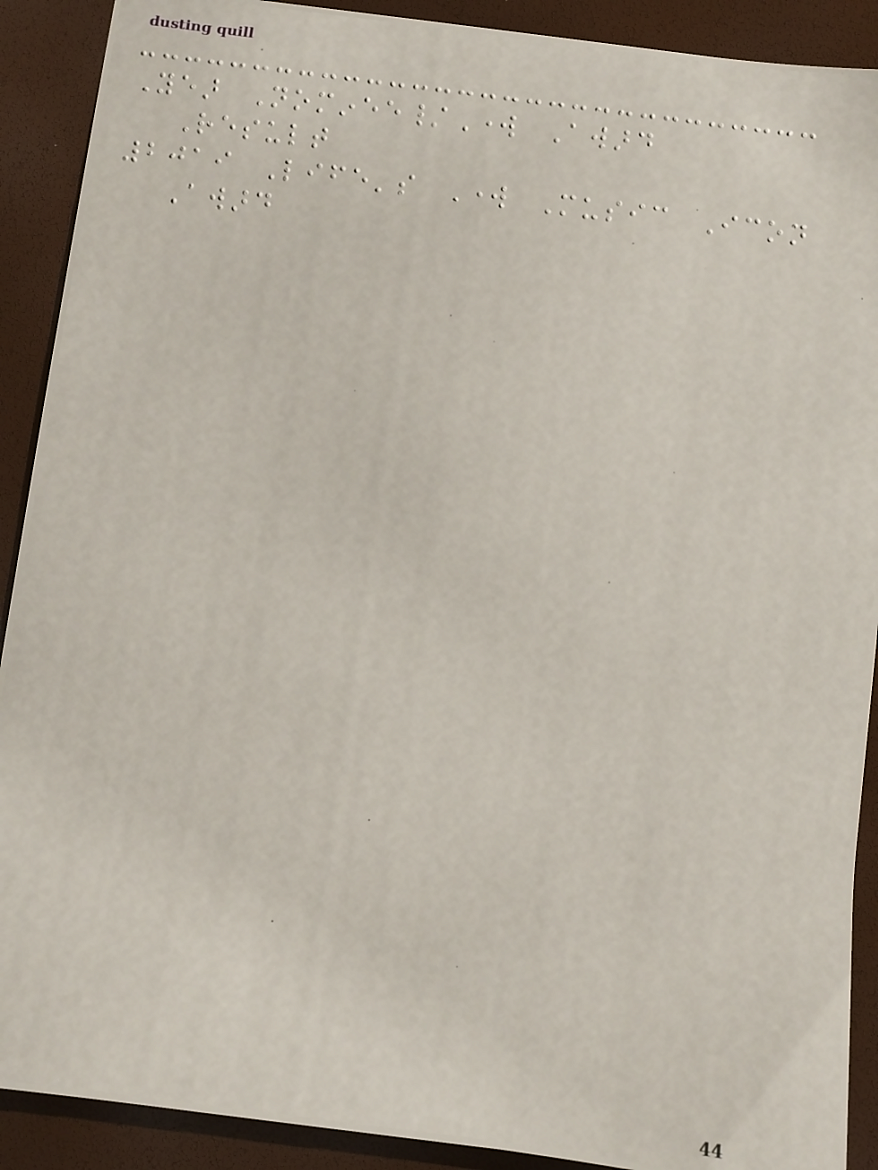Year Nominee/Work Award
Result
2019 Life's Work Music Icon
Award
